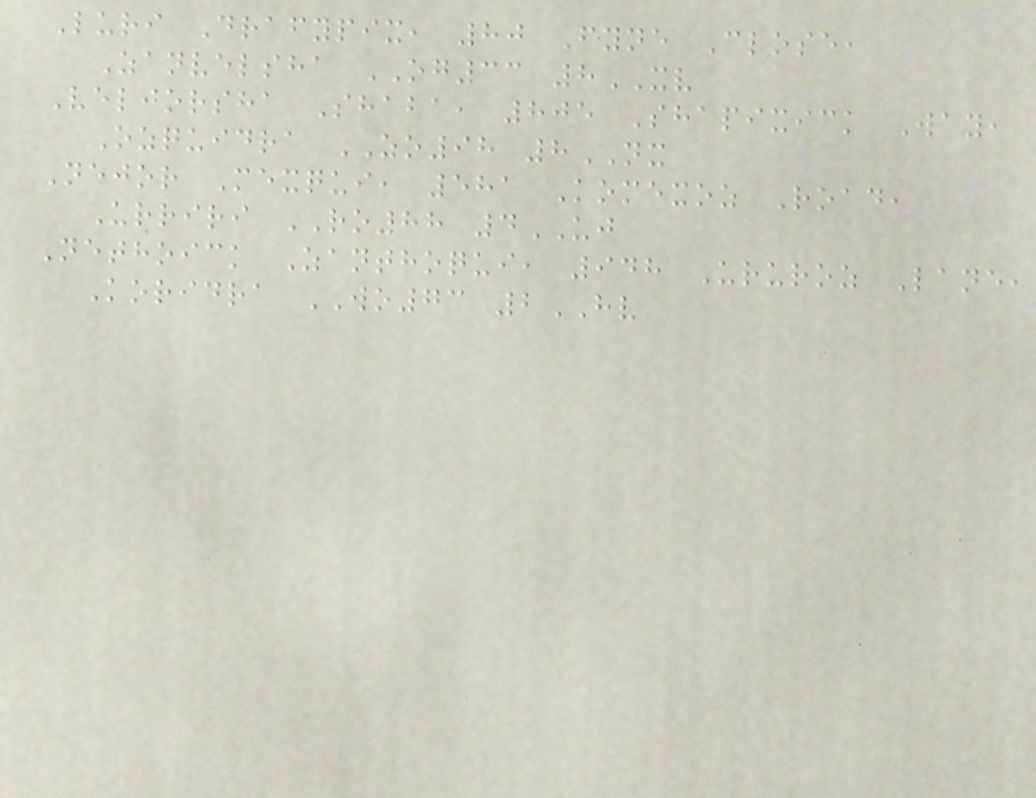Luri Drafypix, 80 Fyne Close,
Zanvelsha OG33 8XV
Veljorsha Shaba, 805 Shapixick Way,
Ozquidra ZO98 8NX
Nejor Mexqui, 581 Komexoz Road,
Urriri RO88 4UJ
Nethoick Zanthoqui, 948 Ururoz Lane,
Koridra WO73 2HV
